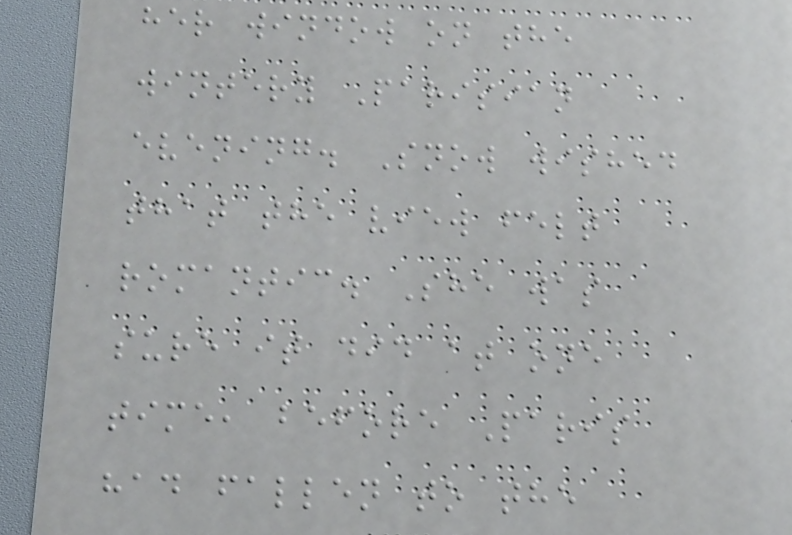her window on the
wintery Parisian
evening. Snow wished
that the view felt
romantic. She was
sure it did at one
time, before Paris
had fallen to the
